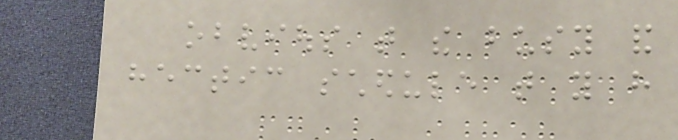obvious that the busy and
hectic schedule that you have
